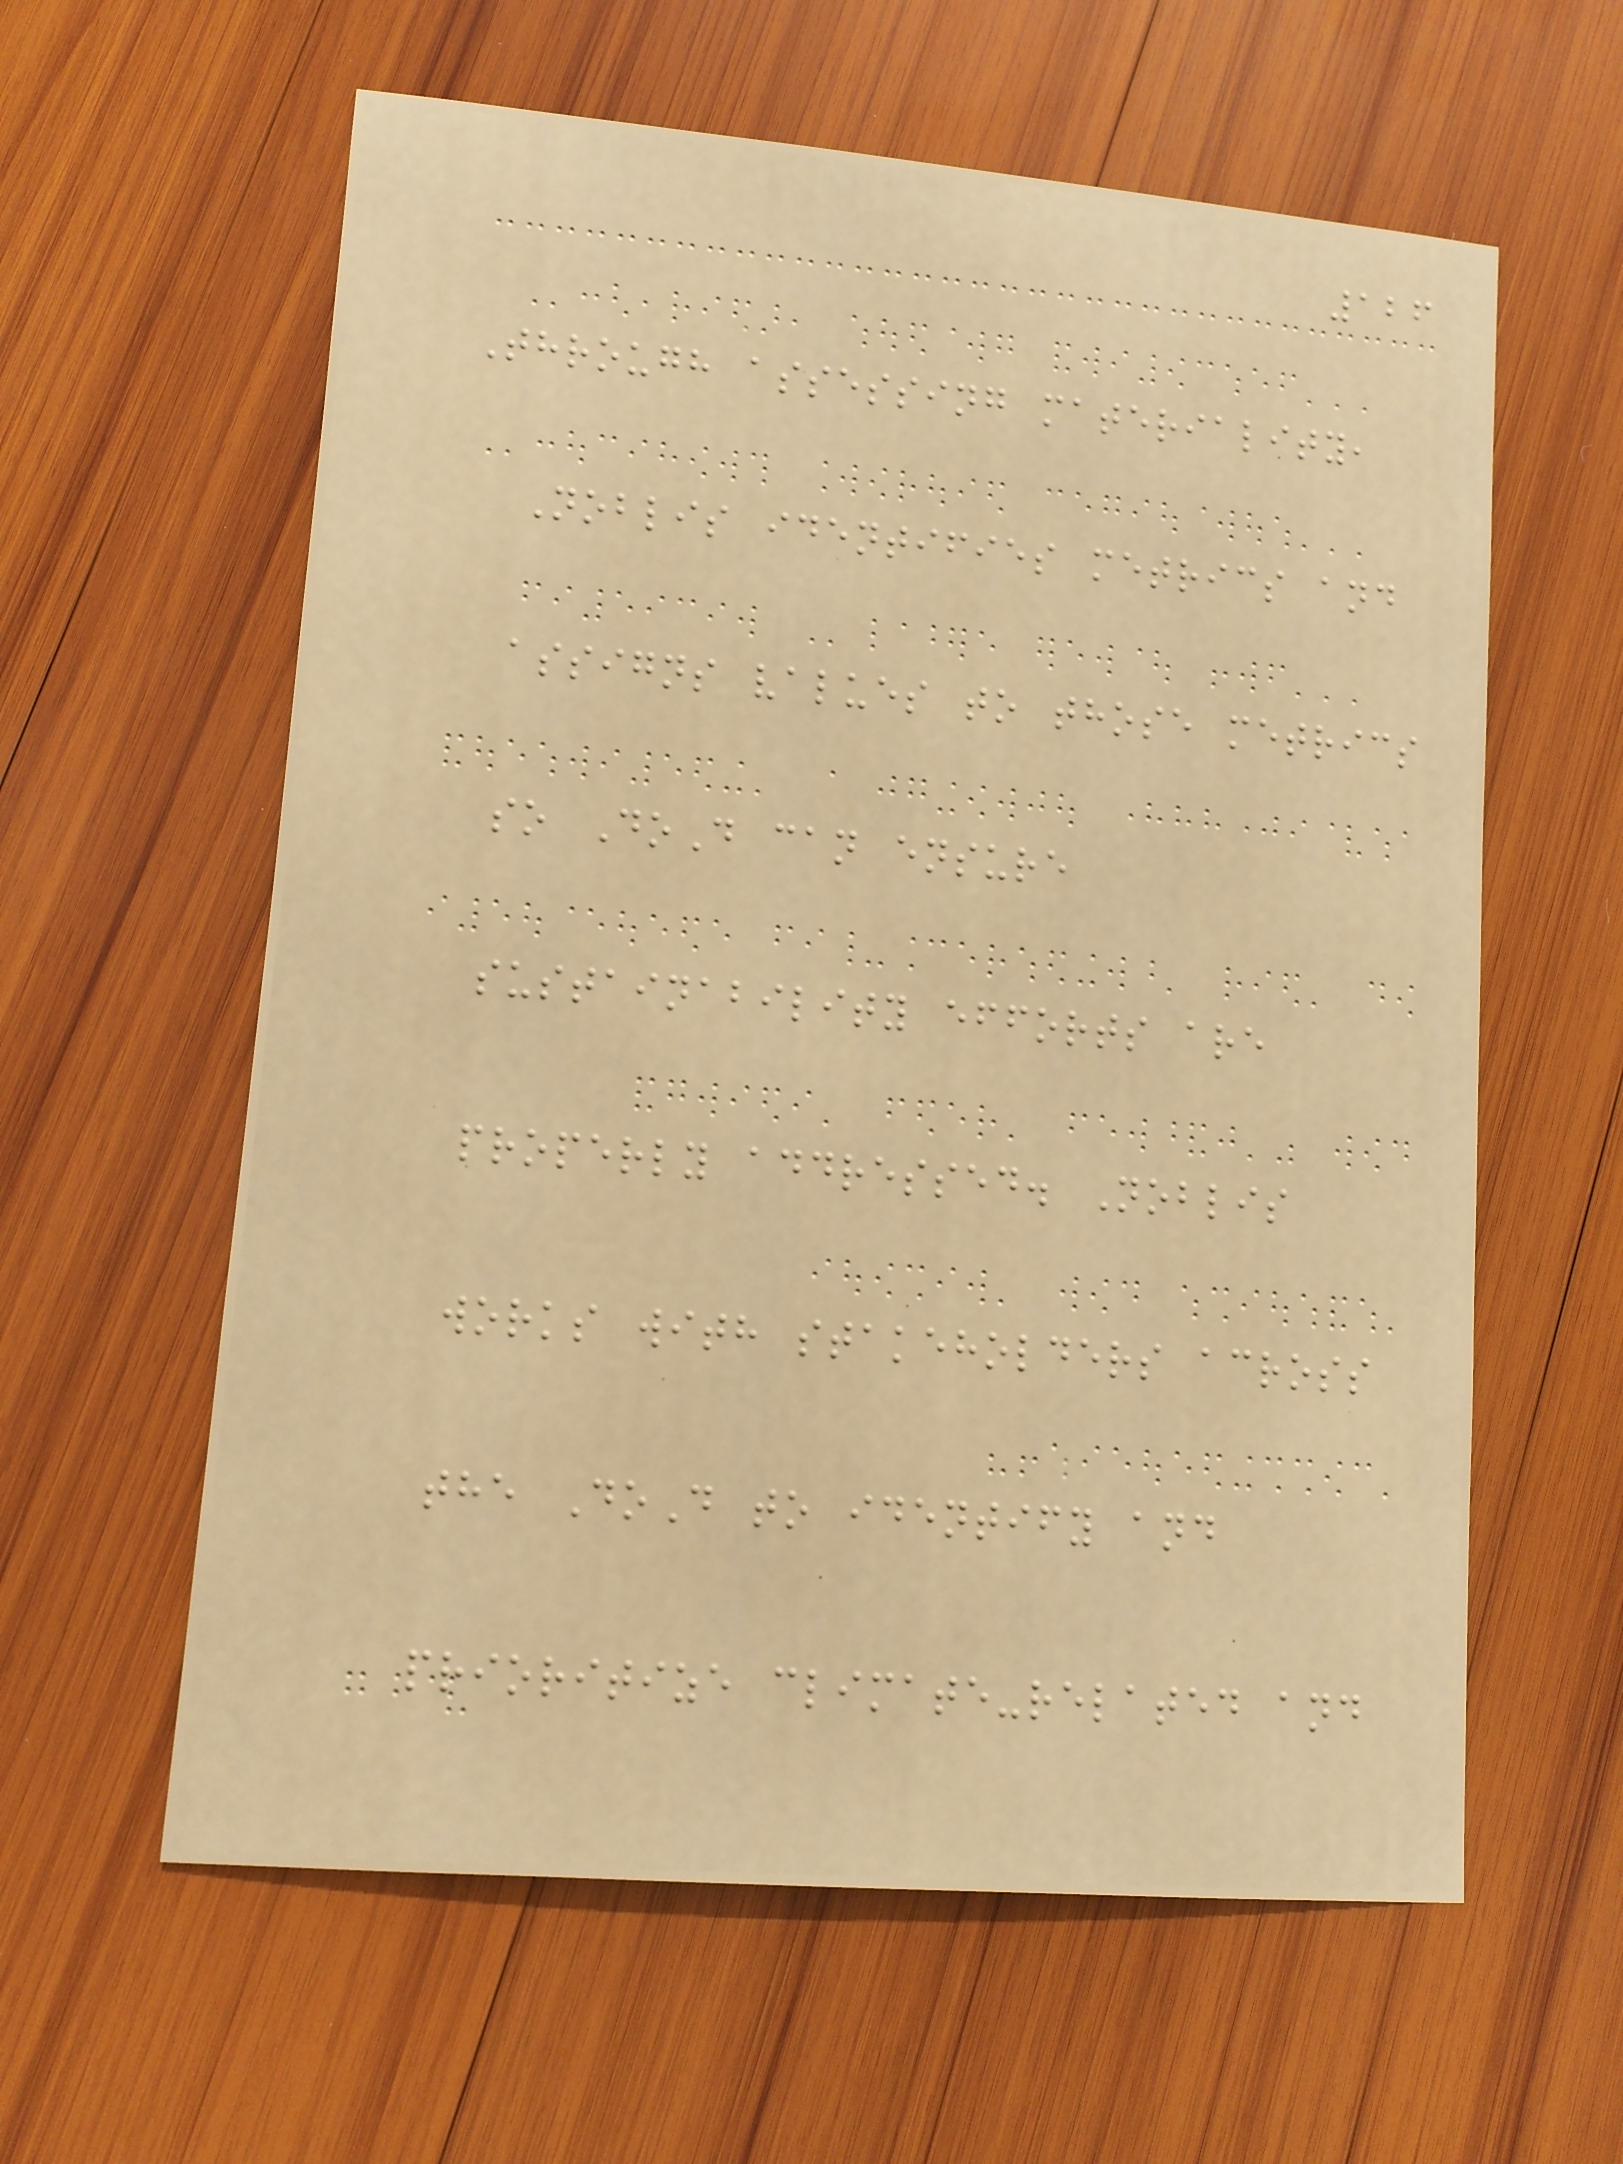126
Through assessing materiality,
Noblis identifies metrics and
assigns values to those metrics
so DoD can ensure
sustainability efforts are
properly addressed. Noblis
works with stakeholders across
the DoD to identify and
prioritize climate-related and
